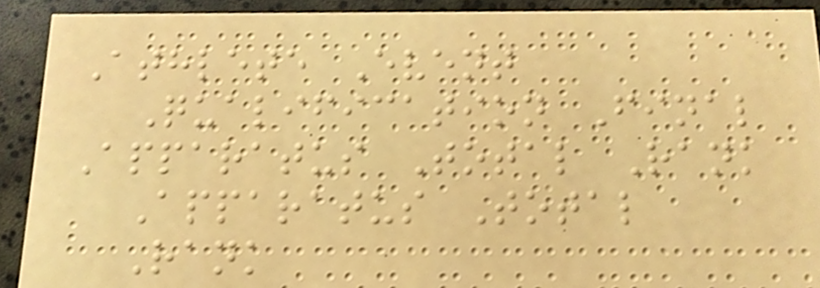Athlete Event
Qualification Final
Apparatus Total Rank
Apparatus Total
Rank
